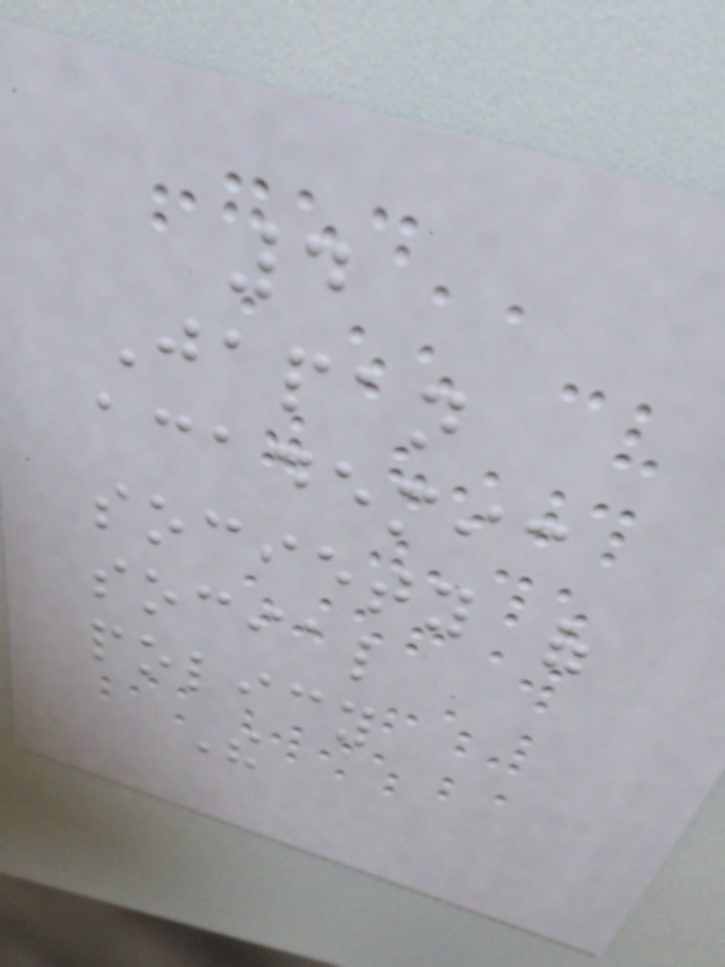4
Japan
academic
society of
social
policy
The
